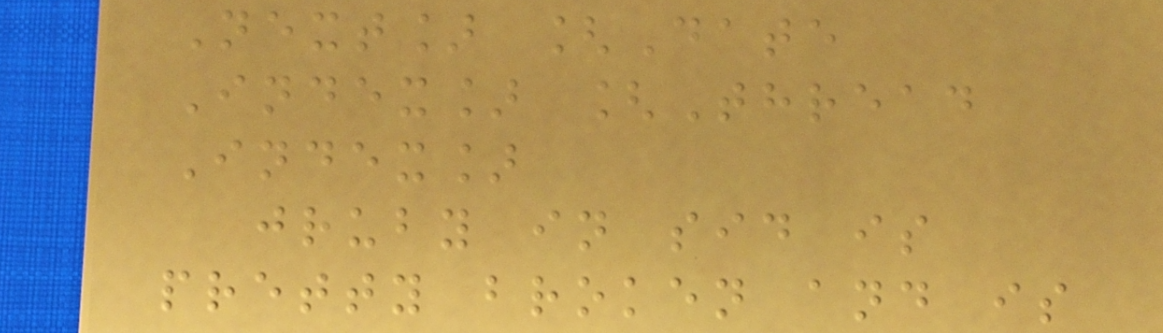Next] [Date
Index] [Thread
Index]
jruby in sid is
pretty broken and is
